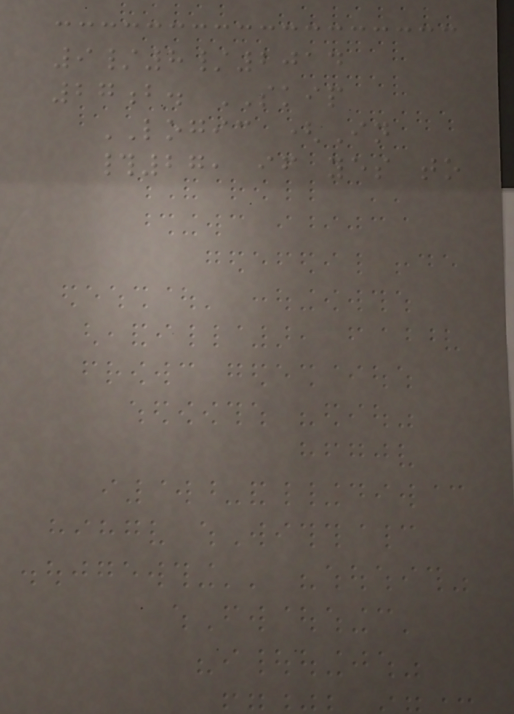9/8/2014
27b. SKIP
LOGIC (In
#27, if yes to
